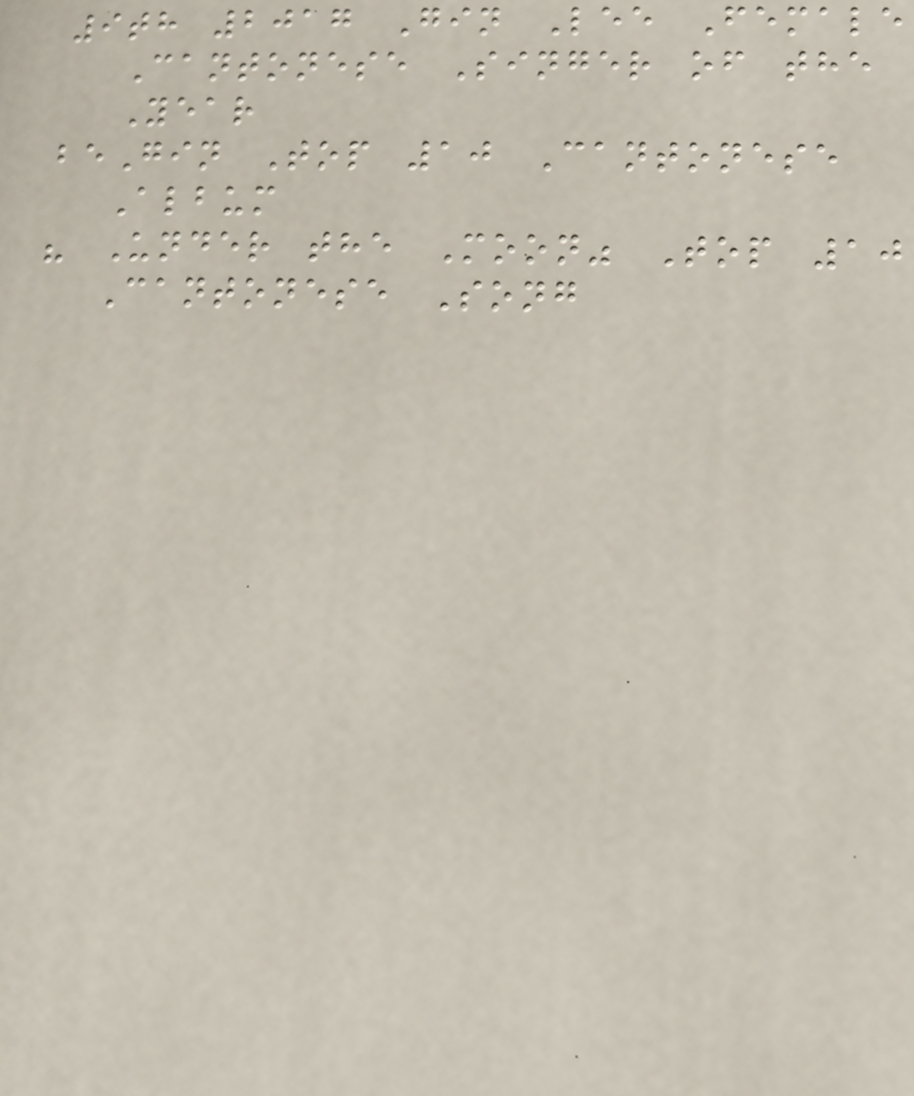9th 2017 Gin Lee Female
Cantonese Singer of the
Year
beGin Top 10 Cantonese
Album
" Under the Moon" Top 10
Cantonese Song
